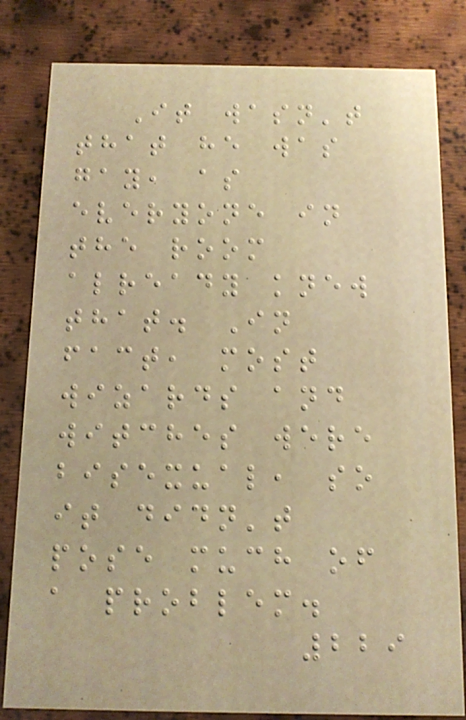It wasn't
that he was
gay, as
everyone in
the room
already knew
that. In
fact, most
wizards and
witches were
bisexual, so
it didn't
pose much of
a problem.
229
